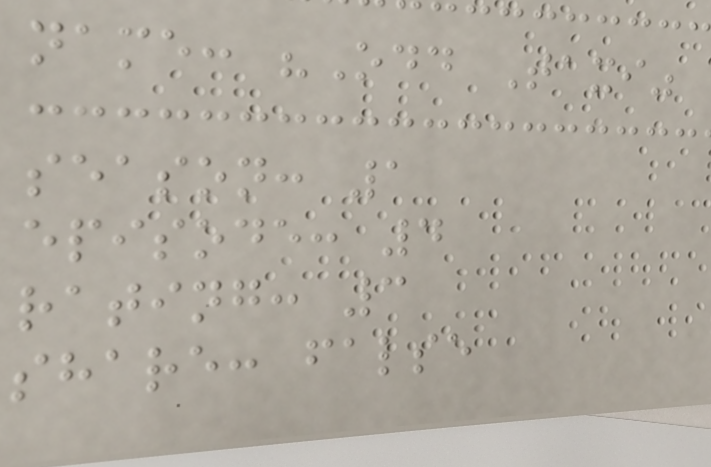name: "Odd Taxi"
season: 1
episode: 4
rating: 3
share: false
